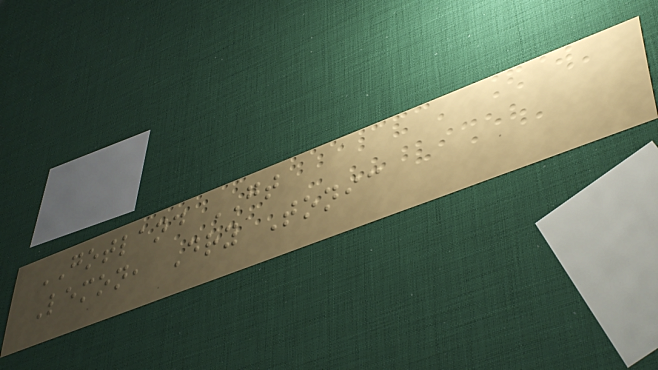GOTLAND GT
Lemon, Dry Tonic
